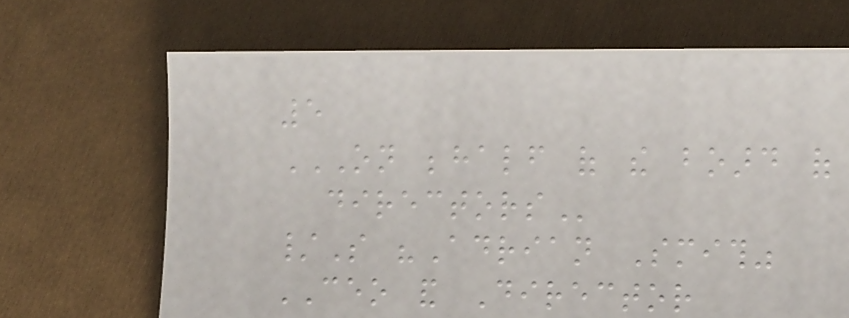5
ON BEHALF OF THE BOARD OF
DIRECTORS
/S "Adrian Smith"
CEO and Director
